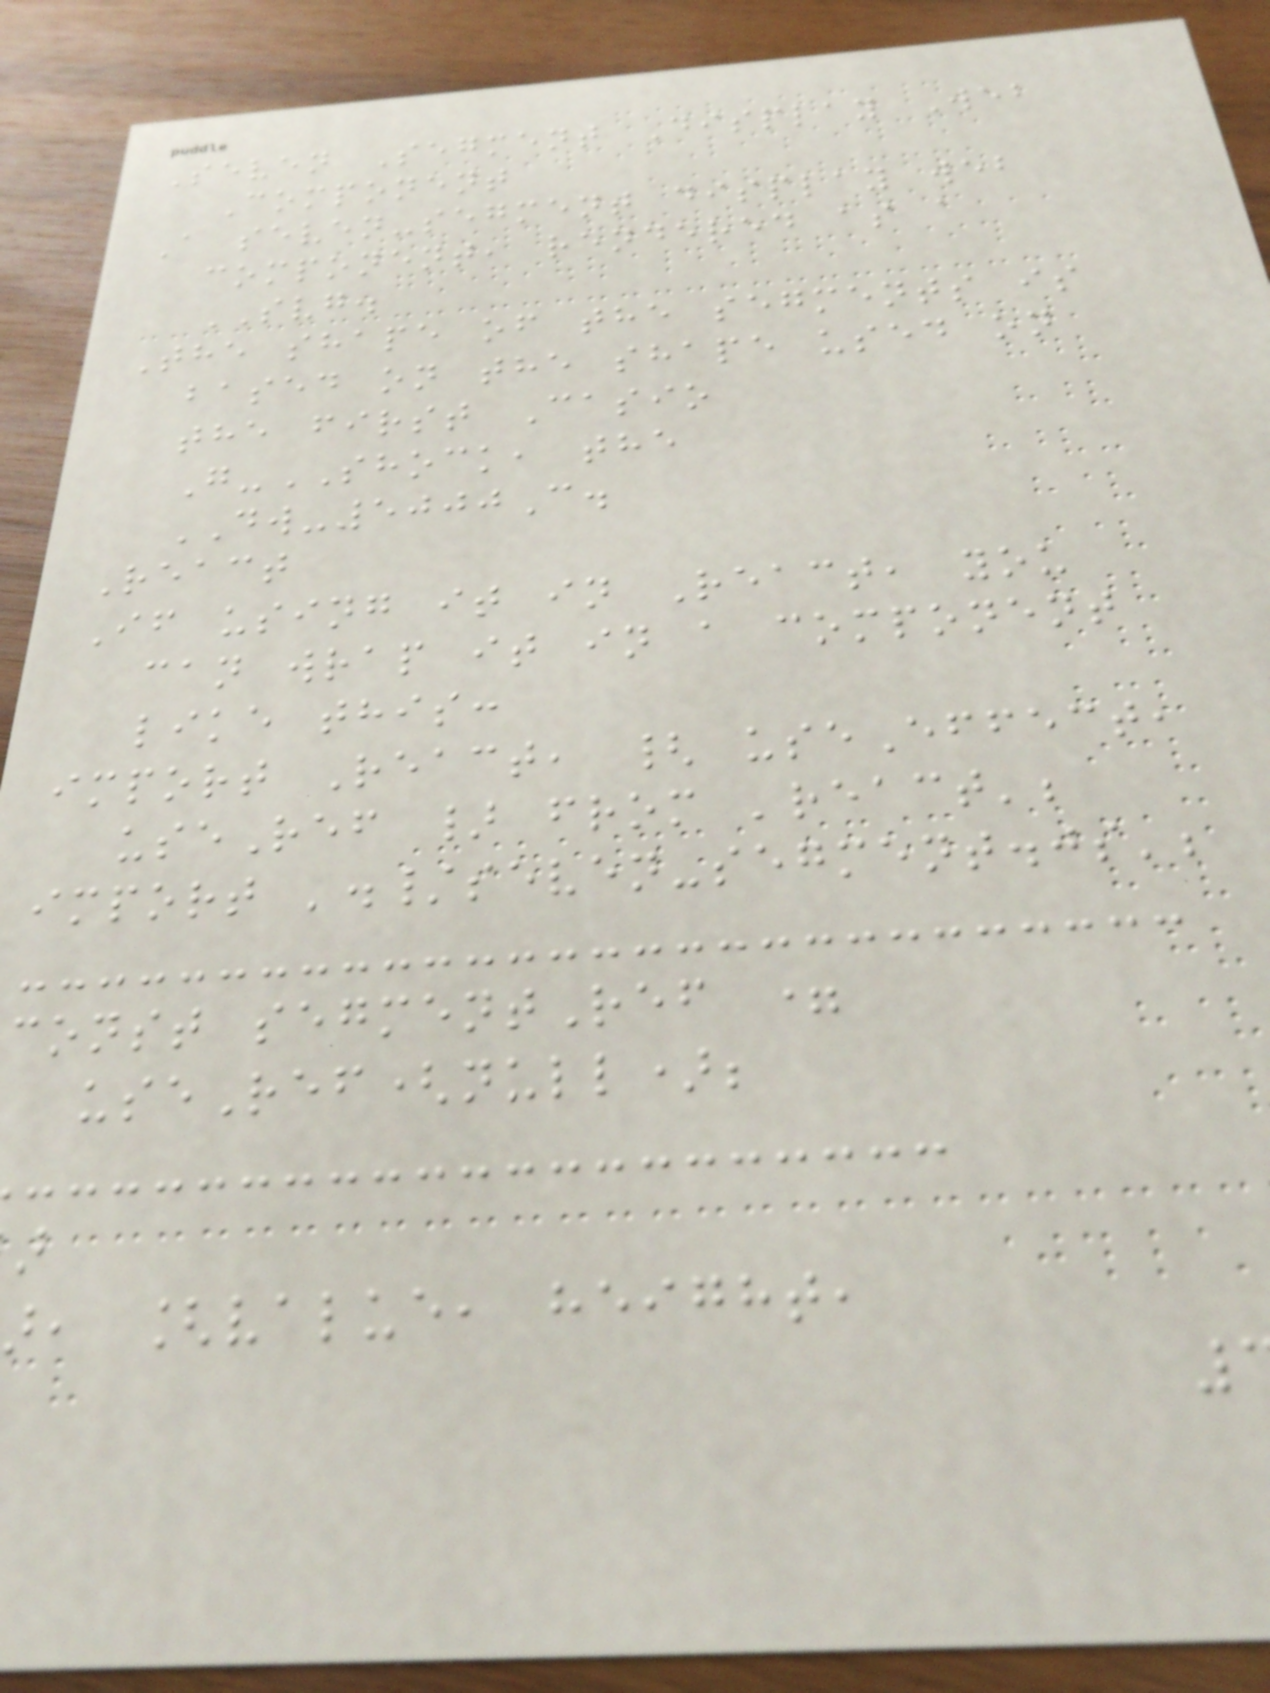Seven Segment Display Web
Component
A seven-segment display web
component, rendered as a
SVG.
The shape of the segments is
based on the shape used on
the first Casio
G-SHOCK, the
DW-5000C.
React
If using it in React, you
can wrap it in a component
like this:
import React, { useEffect,
useRef } from 'react';
import './seven-segment.js';
const segmentRef =
useRef(null);
, [value, height,
